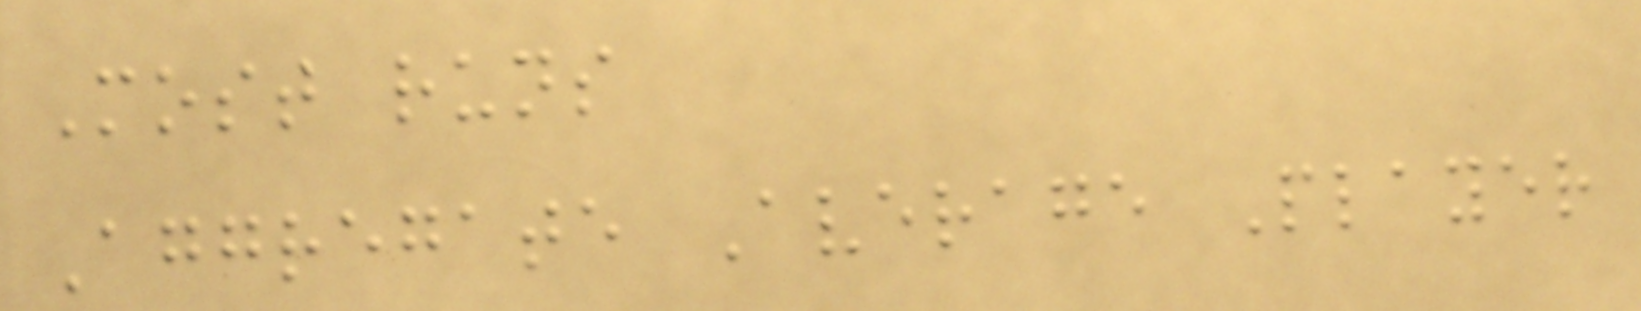Most runs
Aggregate Average Player
